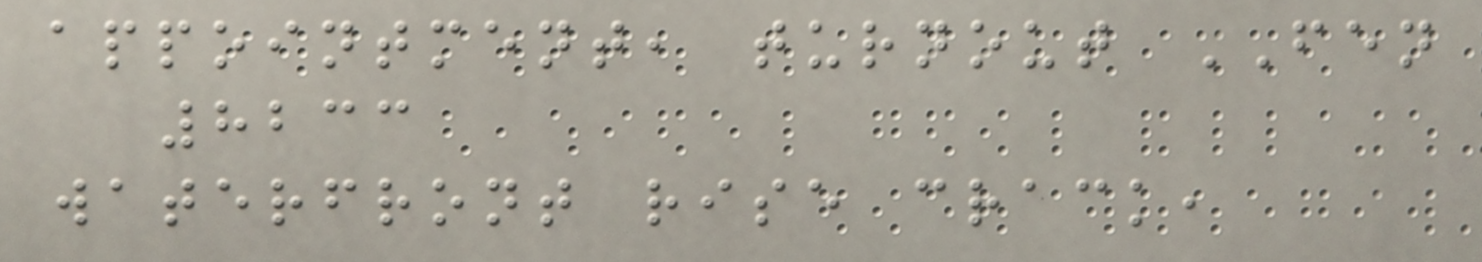appointment, turnout FEN
8233
waterfront rise crack,
